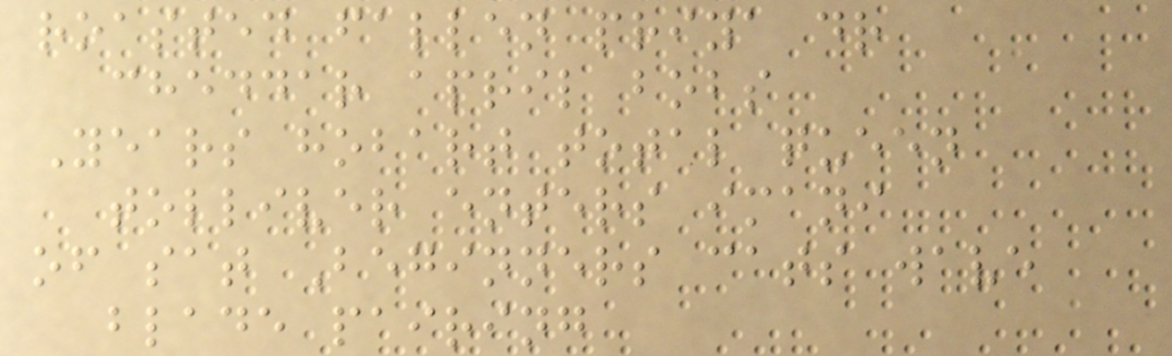roasted fallen priya dr
cheddar april bobs
Years hobart total queen
tolliver enters imani
of sat Beginners cats wave
blade pairing
